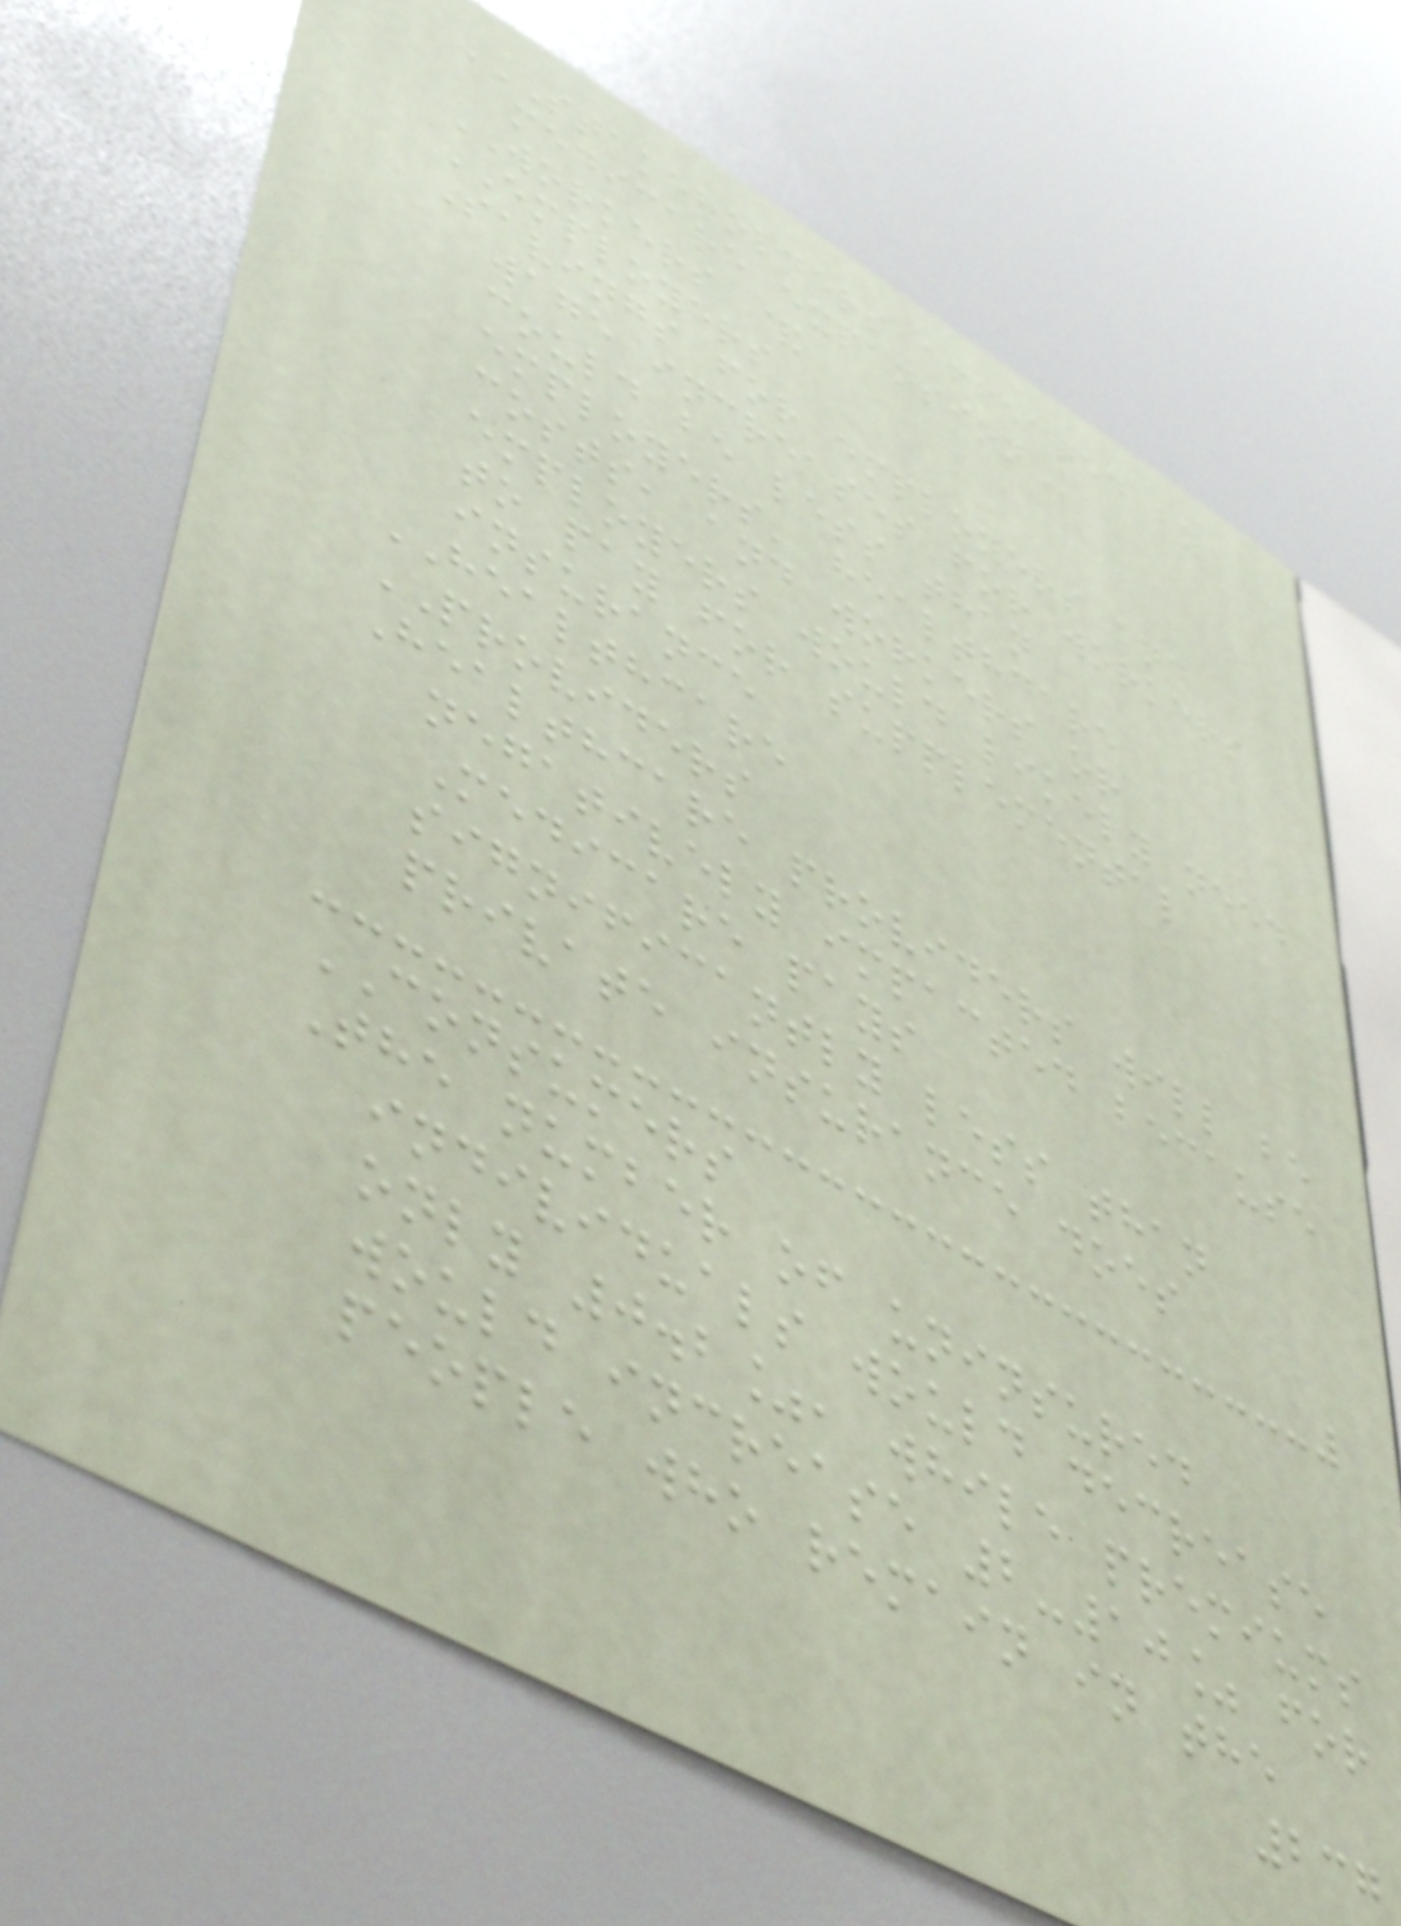STAKEHOLDERS AFFECTED BY
MEDICARE EXPANSION
WORKERS &
EMPLOYERS
Savings for employers and
wage increases for workers
could be less than
employers' healthcare
costs, and workers or
employers would likely need
to pay for supplemental
insurance
HEALTHCARE
PROVIDERS
Healthcare providers will be
negatively impacted because
Medicare pays
significantly less than
private insurance does
CONSUMERS
The number of uninsured
individuals would decrease
only 0.2%, while premiums
would increase 2-10% for
people who remain in the
237
